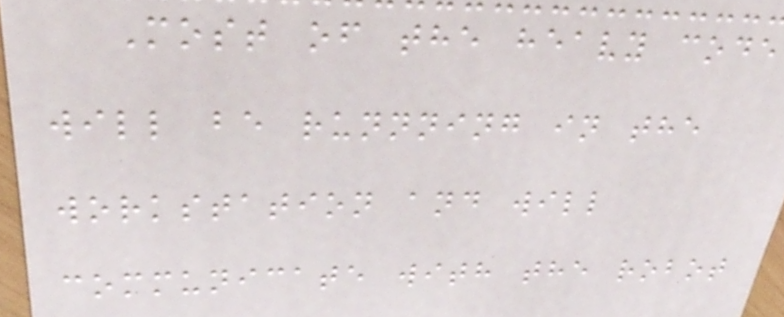Most of the heavy code
will be runnning in the
workstation and will
communicate with the robot
